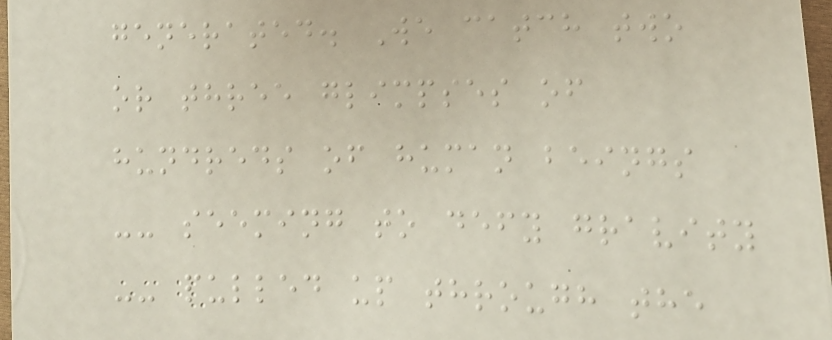generated. We catch two
or three glimpses of
hundreds of human beings
-- seeming to defy gravity
-- pulled up through the
